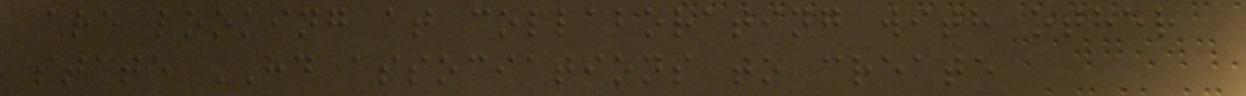are looking at collaborating with other
state HD associations to create
